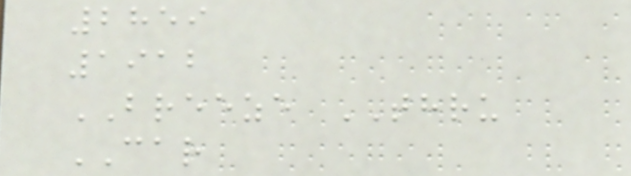2859
1912
BREEZE THRU
CAR
